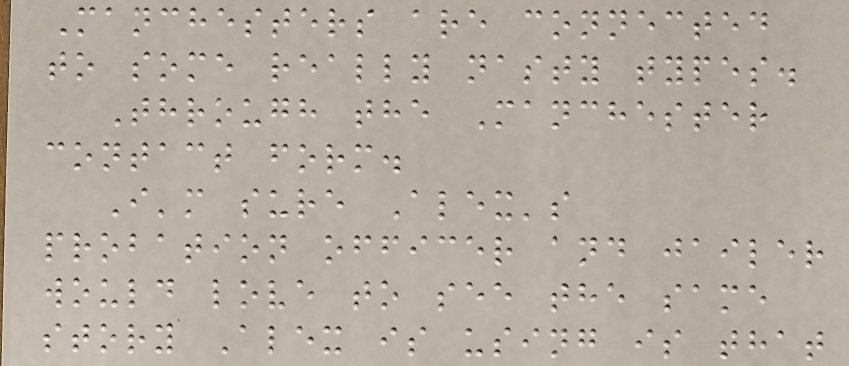Manchesters are connected
to some really nasty types.
Through the Manchester
contact form.
I'm sure Alex's
probation officer and jailer
would love to see the same
story Alex is using is that
